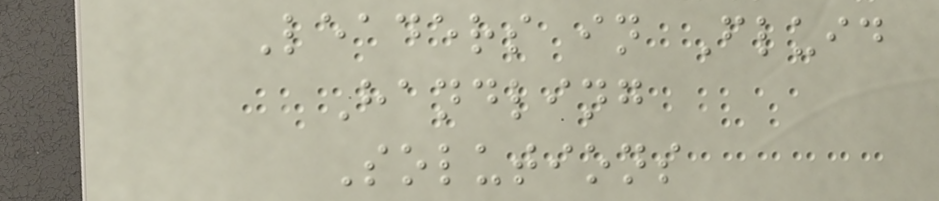Leaders in Fluid
Handling
Solutions
